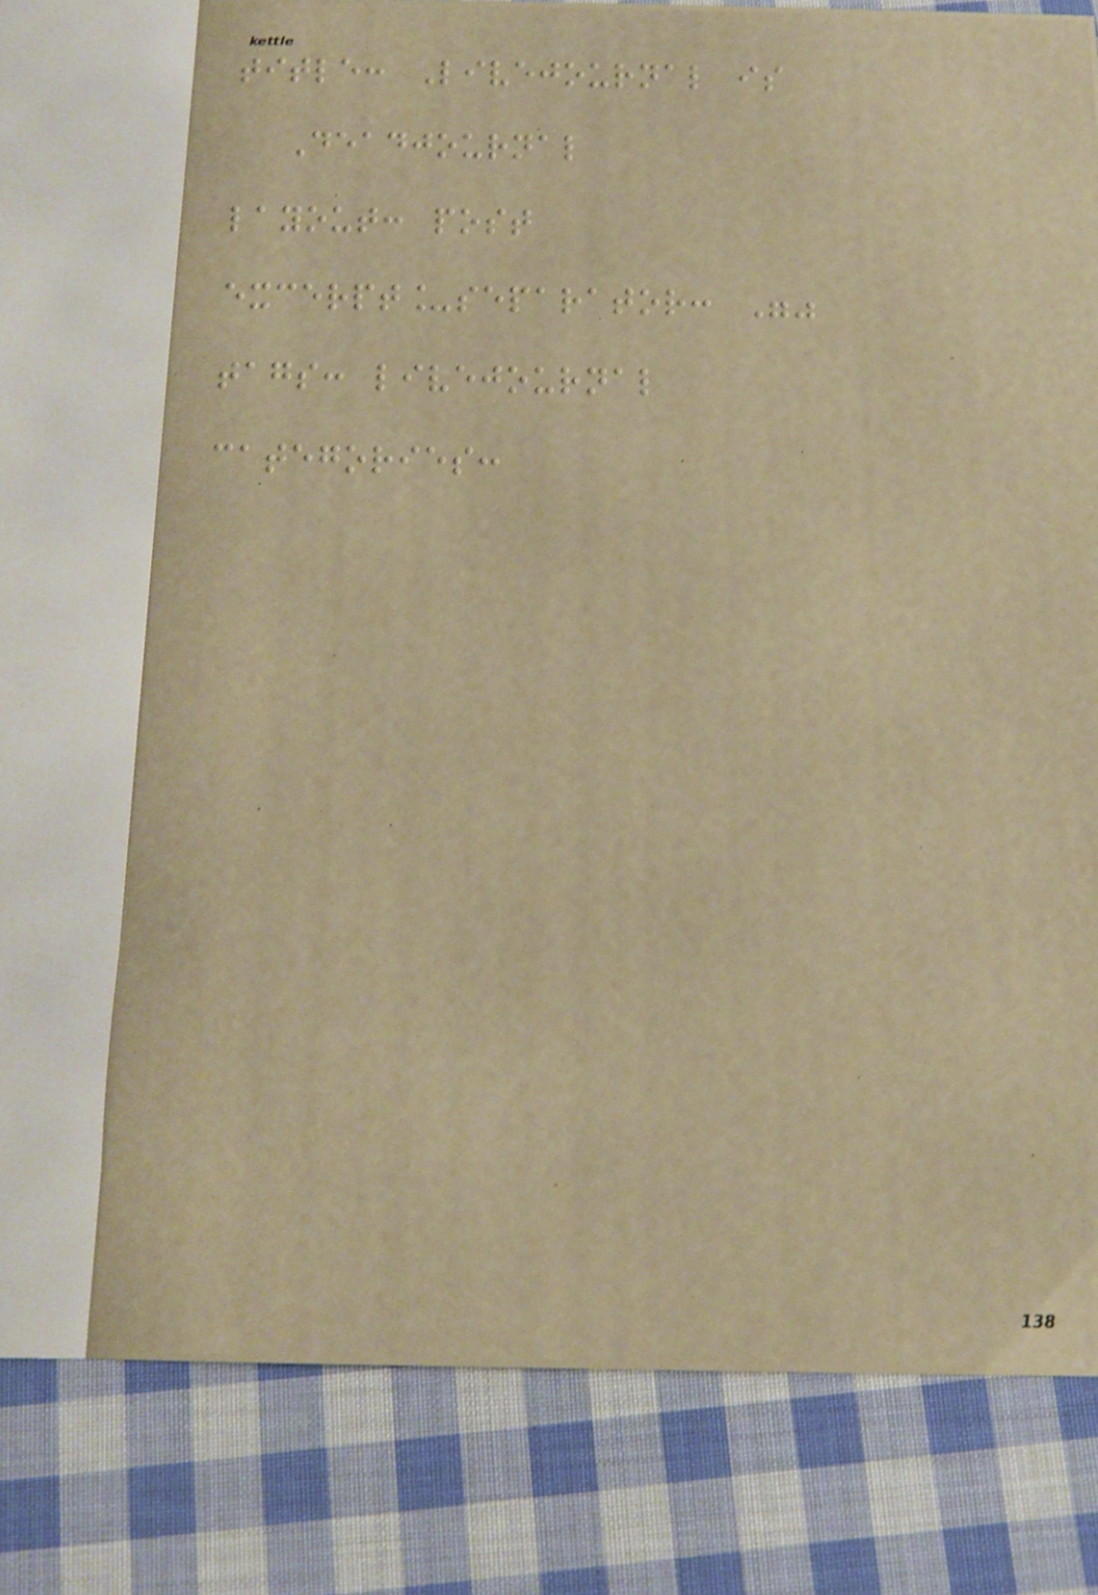title: Livejournal is
Deadjournal
layout: post
excerpt_separator: ""
tags: livejournal
categories:
